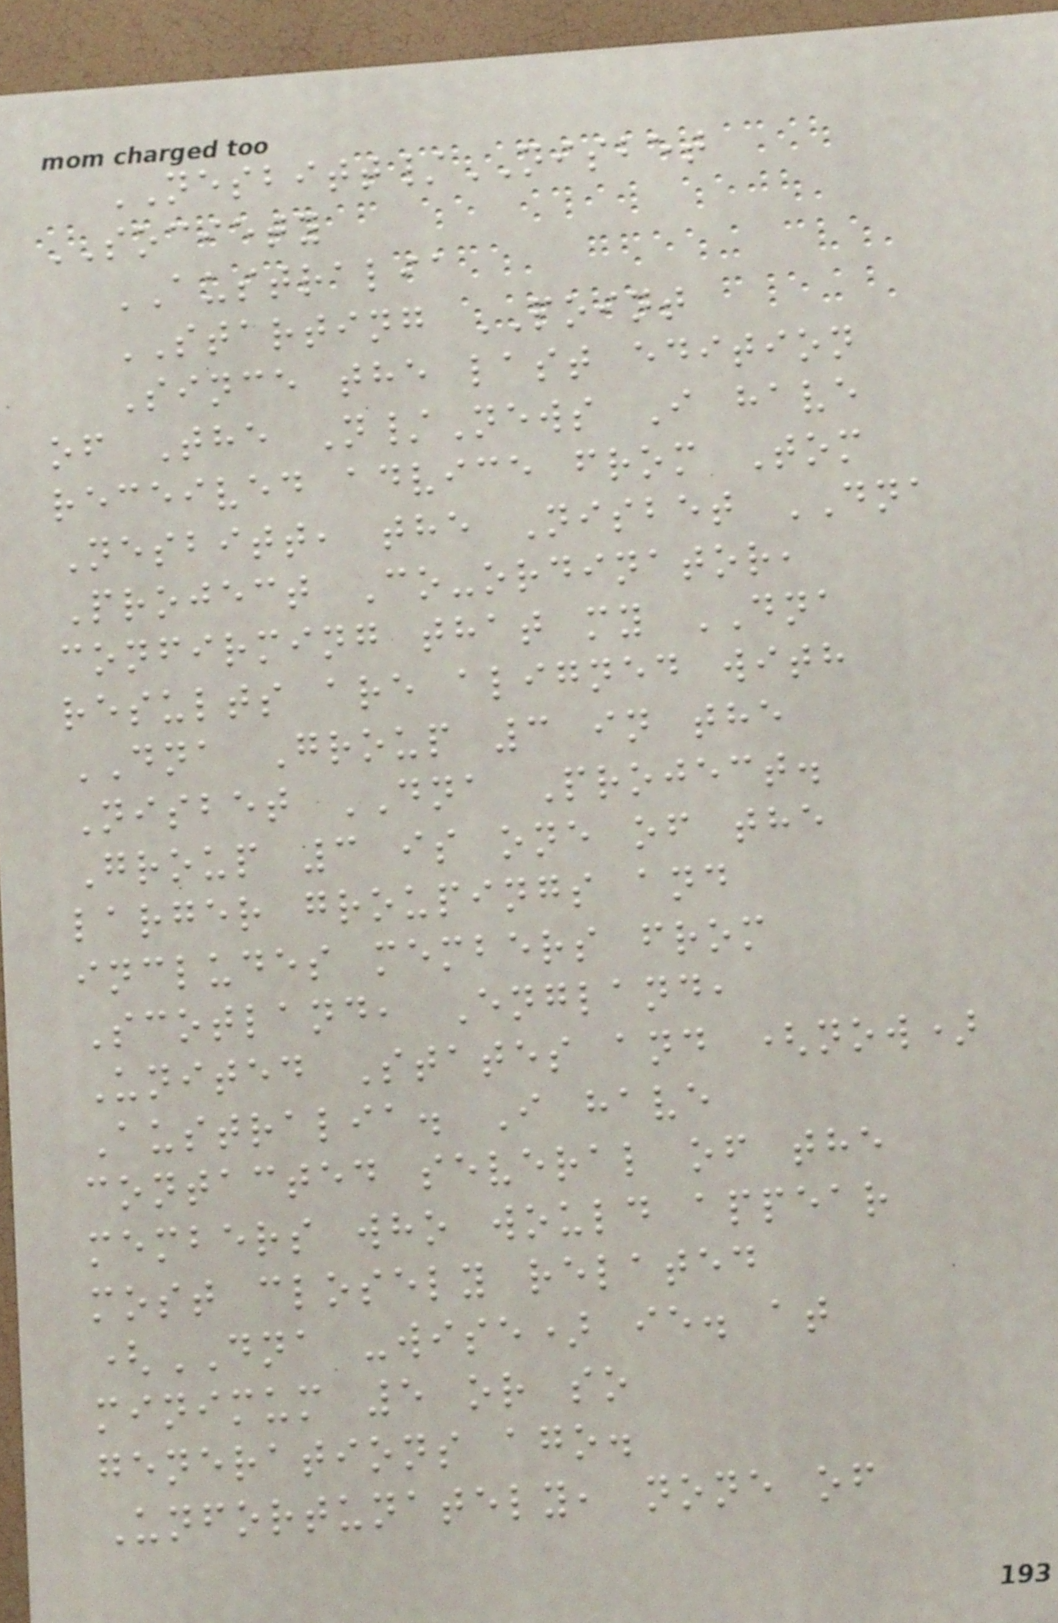NESBITT/NISBET
SOCIETY
AUSTRALIA
STARTING POINT
Since the last edition
of The N/News I have
received advice from Tom
Nesbitt, the Nisbet DNA
Project Co-ordinator,
confirming that my DNA
results are aligned with
DNA Group 3 in the
Nisbet DNA Project.
Group 3 is one of the
larger groupings and
includes members from
Scotland, England,
United States and (now)
Australia. I have
contacted several of the
members who would appear
most closely related
(DNA -wise) ie. at
minimum 5 or so
generations ago.
Unfortunately, none of
